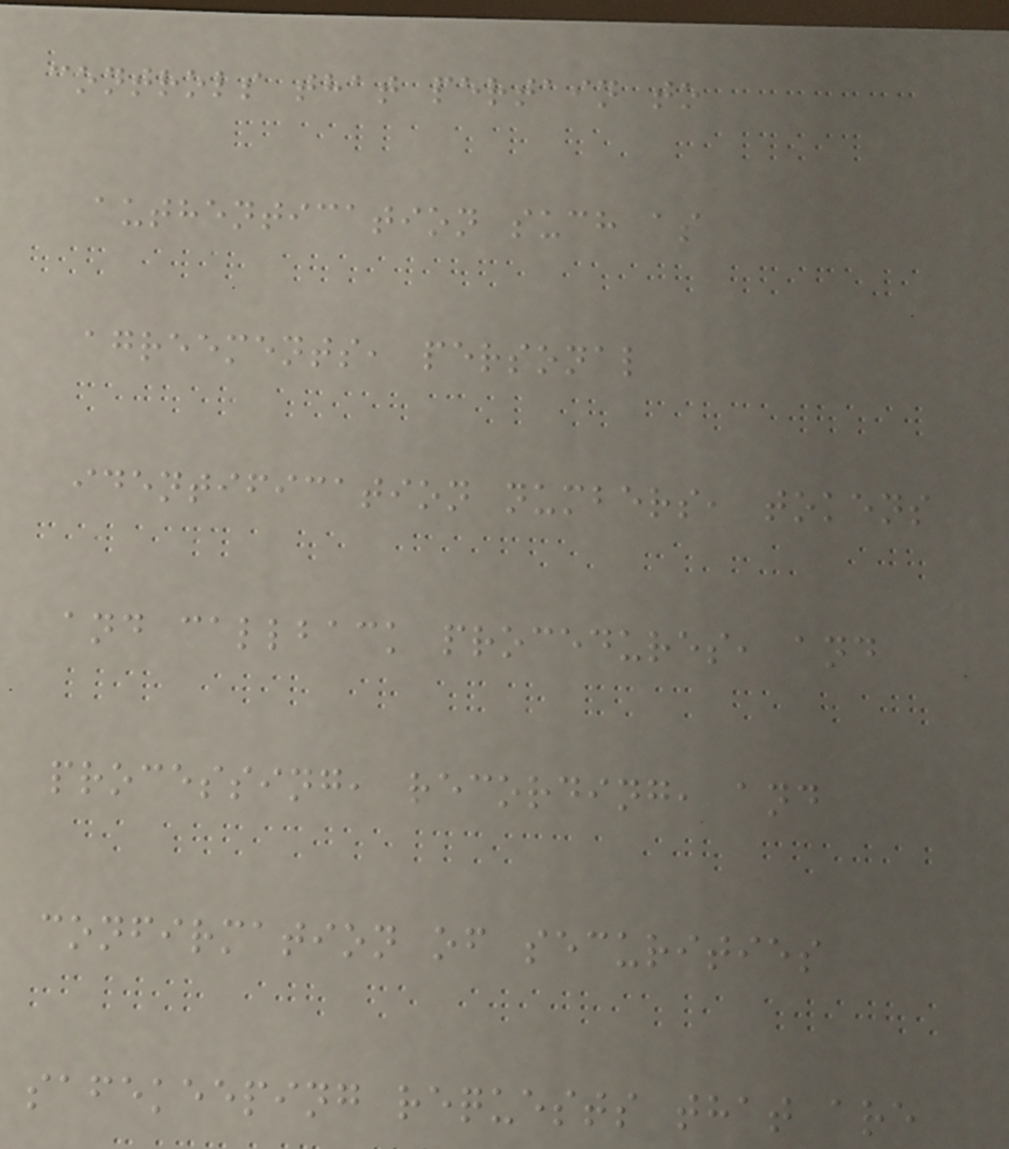controls that pertain to
authentication such as
agreements, personal
identification numbers, tokens
and callback procedures, and
processing, recording, and
confirmation of securities
safekeeping requests that are
